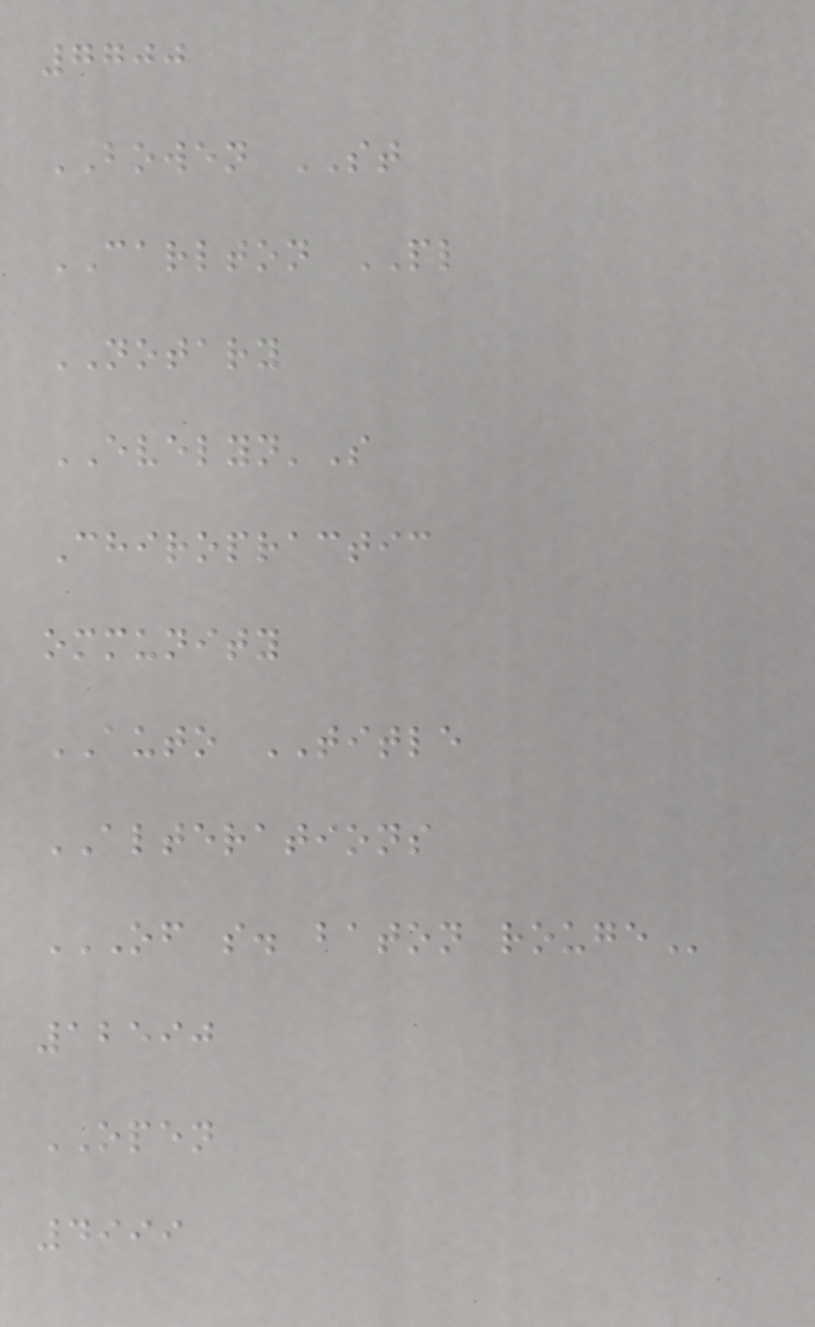7700
BOWEN ST
CARLTON PL
NOTARY
EVELYN'S
Chiropractic
ommunity
AUTO TITLE
ALTERATIONS
OF S. BATON ROUGE
12590
OPEN
4999
